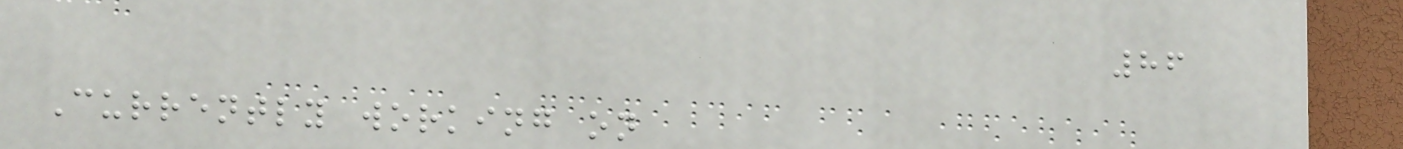86
Currently working on
